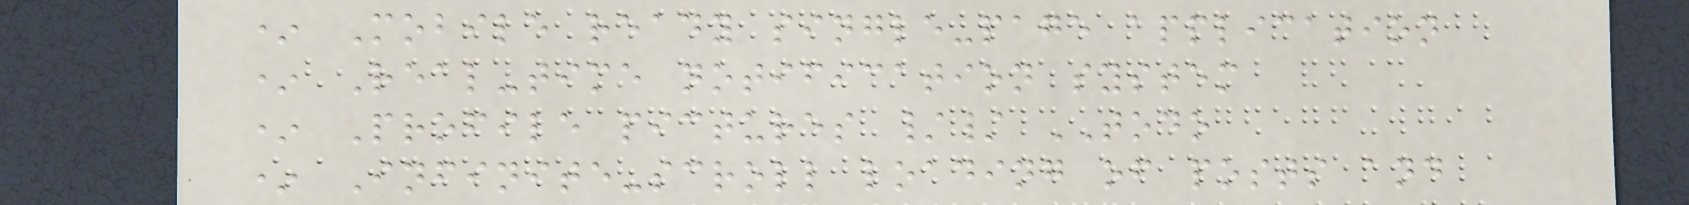* Mobile ready single-page application
* Real-time notification system
* Profile pictures // TODO
* Infinite-scroll loading of posts and
